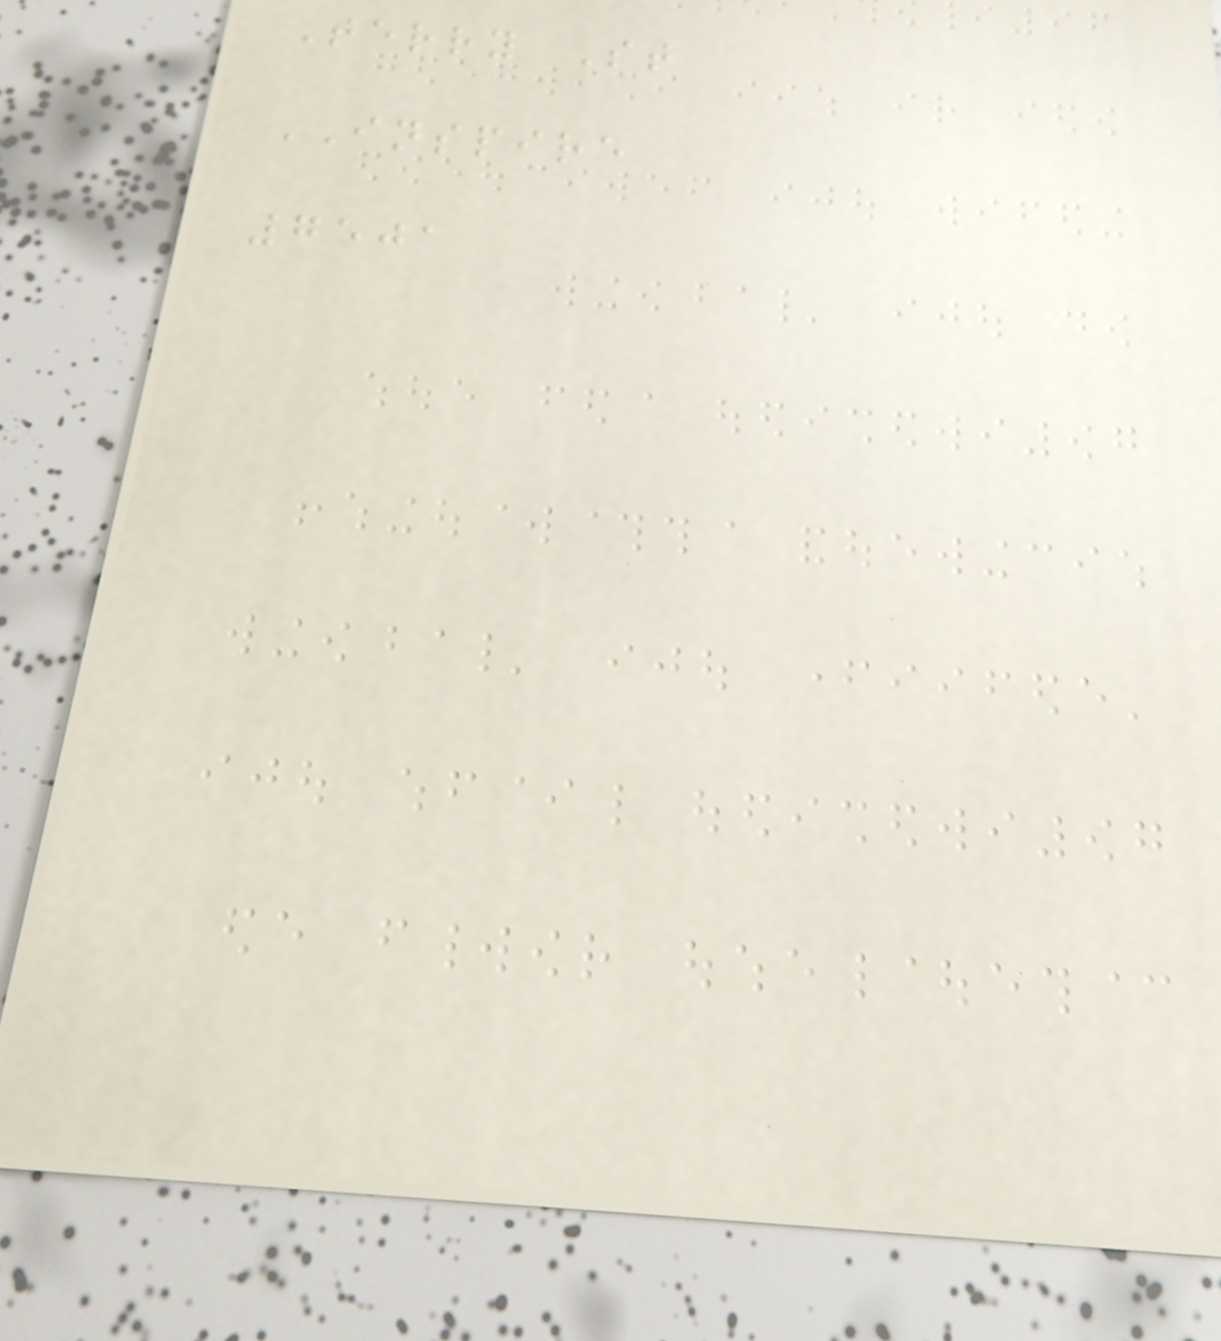Terry St
INSPIRE
7501
